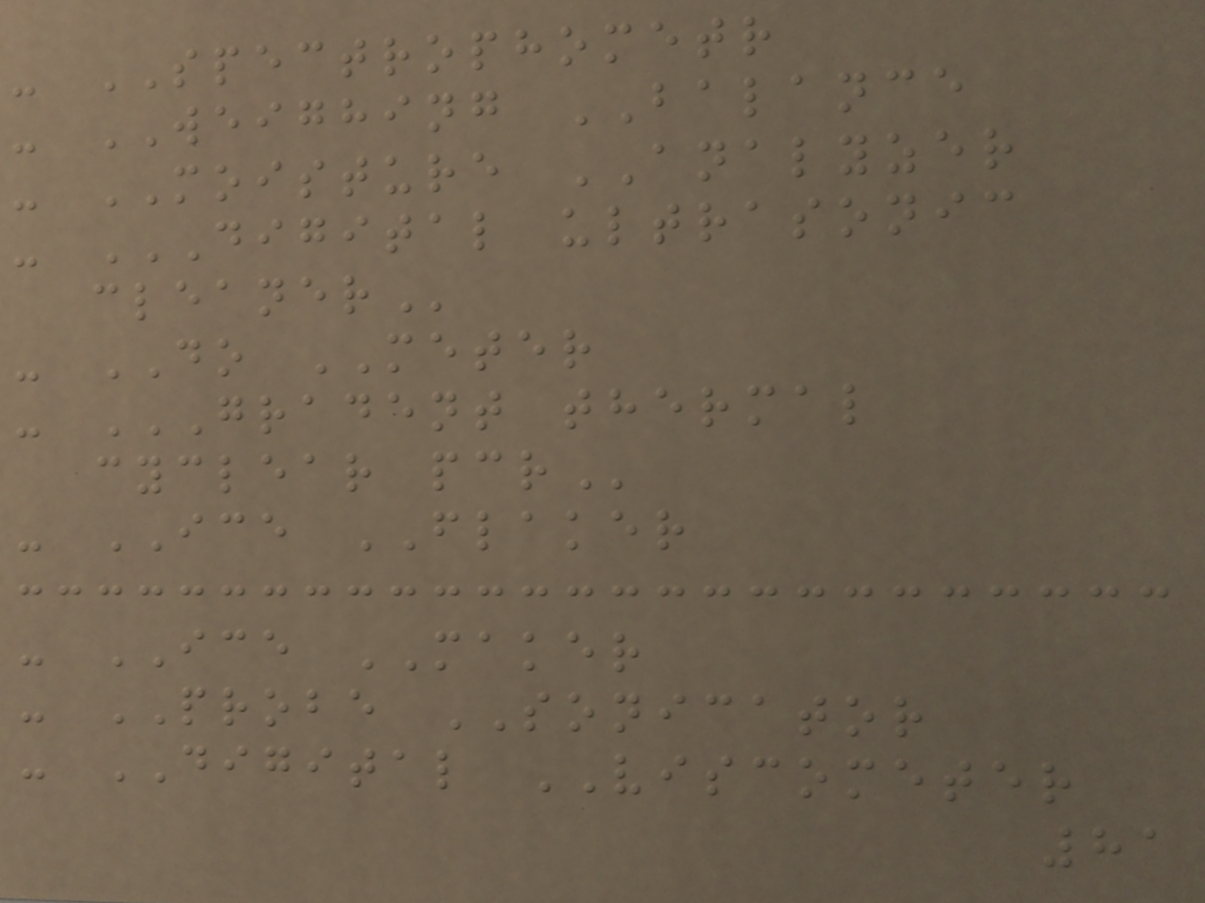- SPECTROPHOMETR
- WEIGHING BALANCE
- MOISTURE ANALYZER
- DIGITAL ULTRASONIC
CLEANER
- DO METER
- GRADENT THERMAL
CYCLEAR PCR
- ICE FLAKER
- ICE MAKER
- PROBE SONICATOR
- DIGITAL VISCOMETER
81
